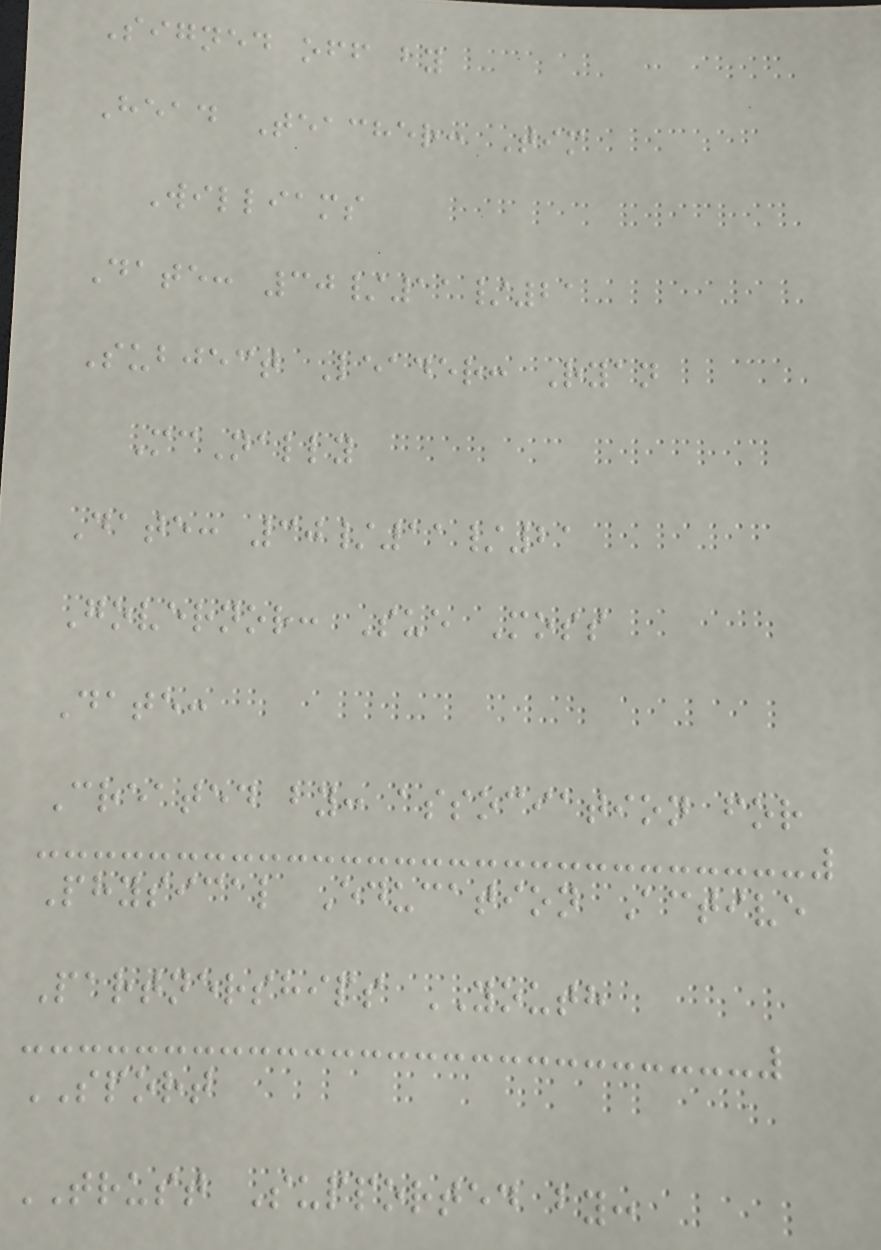Signed off by
Head Teacher: Tim
Williams
Date: 30/11/21
Subject Leader: Ryan
McNally
Date: 30/11/21
Governor: Sue Moss
Date:
Created by: association for
Physical Education Active
Partnerships YOUTH
SPORT
TRUST Supported by:
